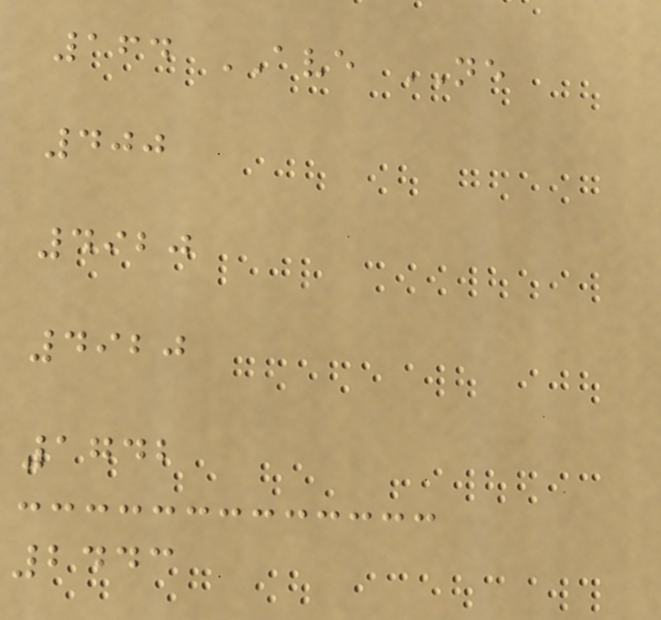164 AVE NE
400
4920
4920
1742
2443
